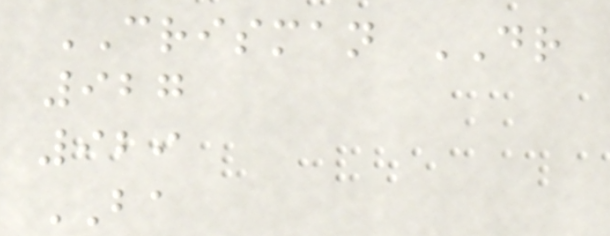CRISMAN DR
927
929
BA
